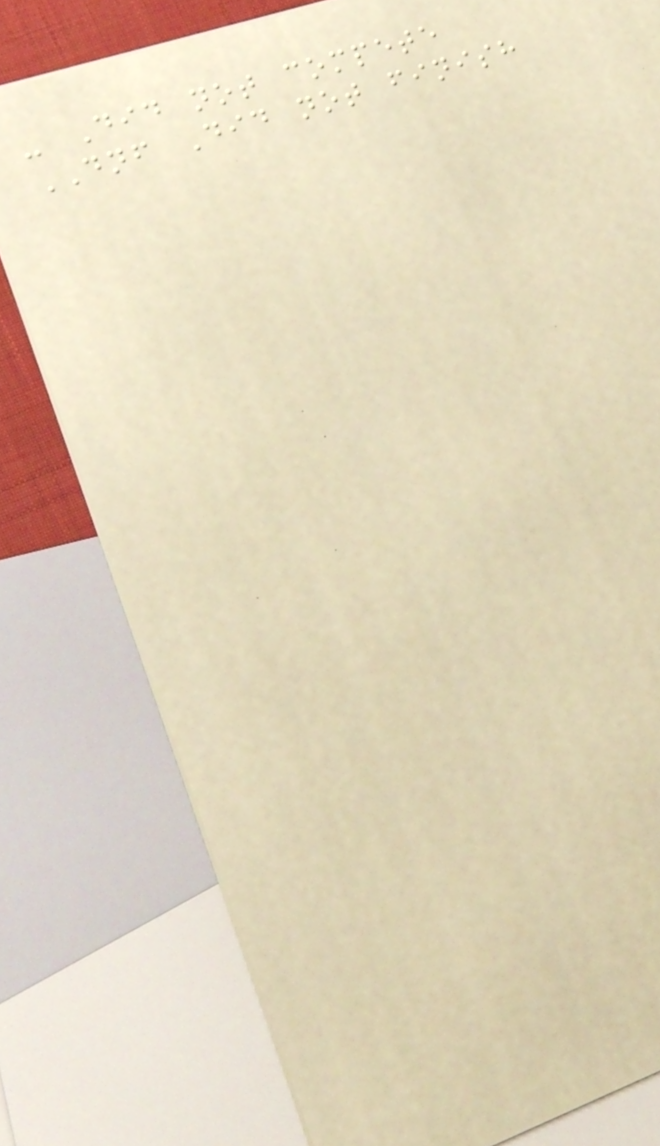- Did not compete
DNF Did not finish
